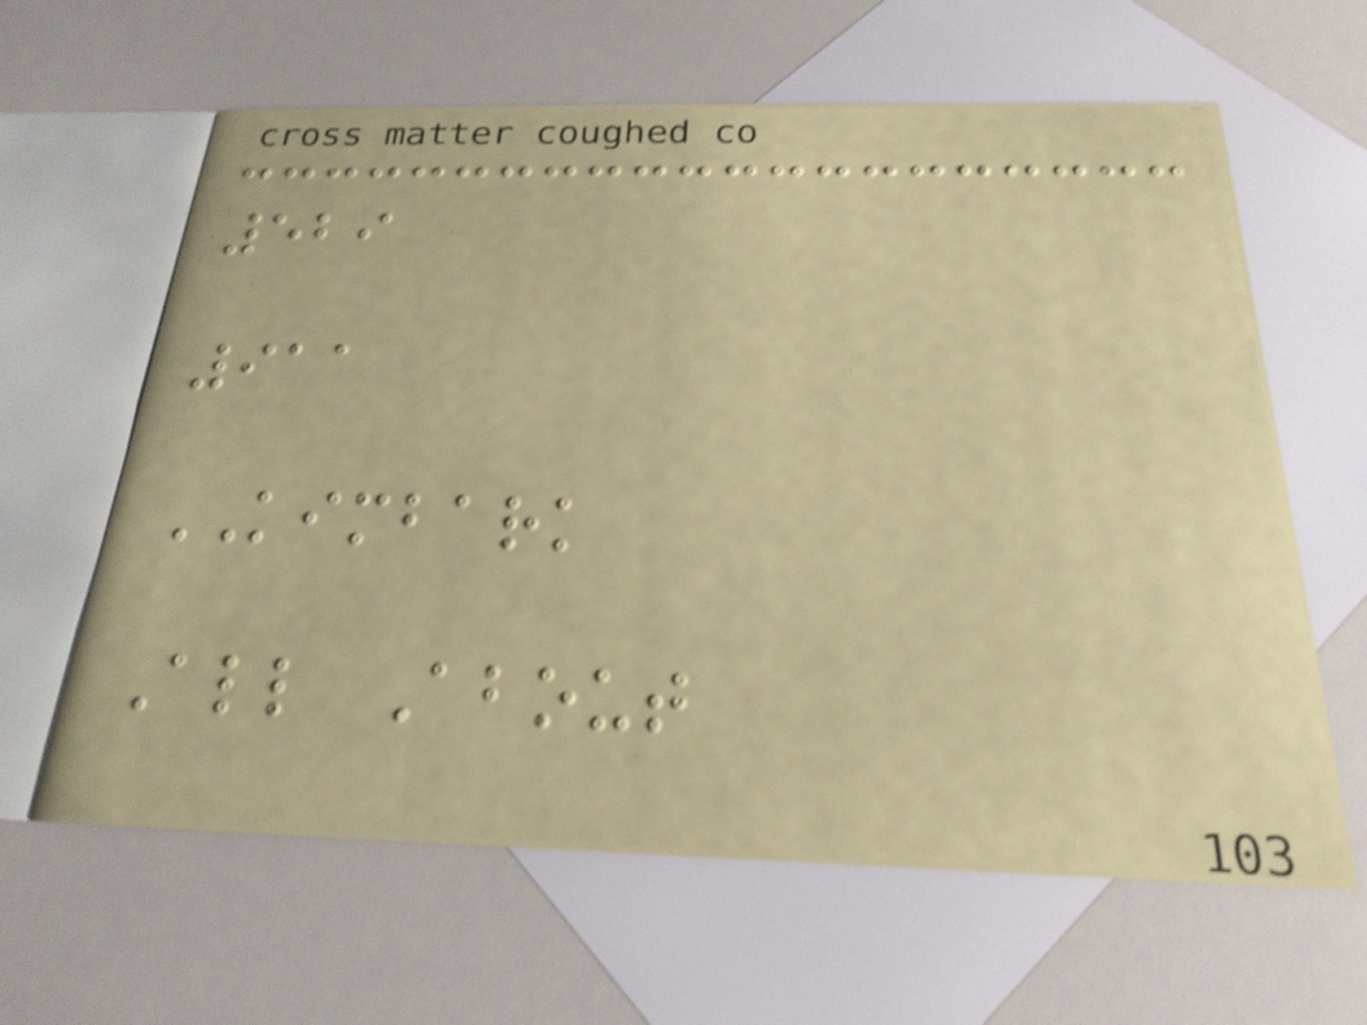529
911
KIMBARK
All About
